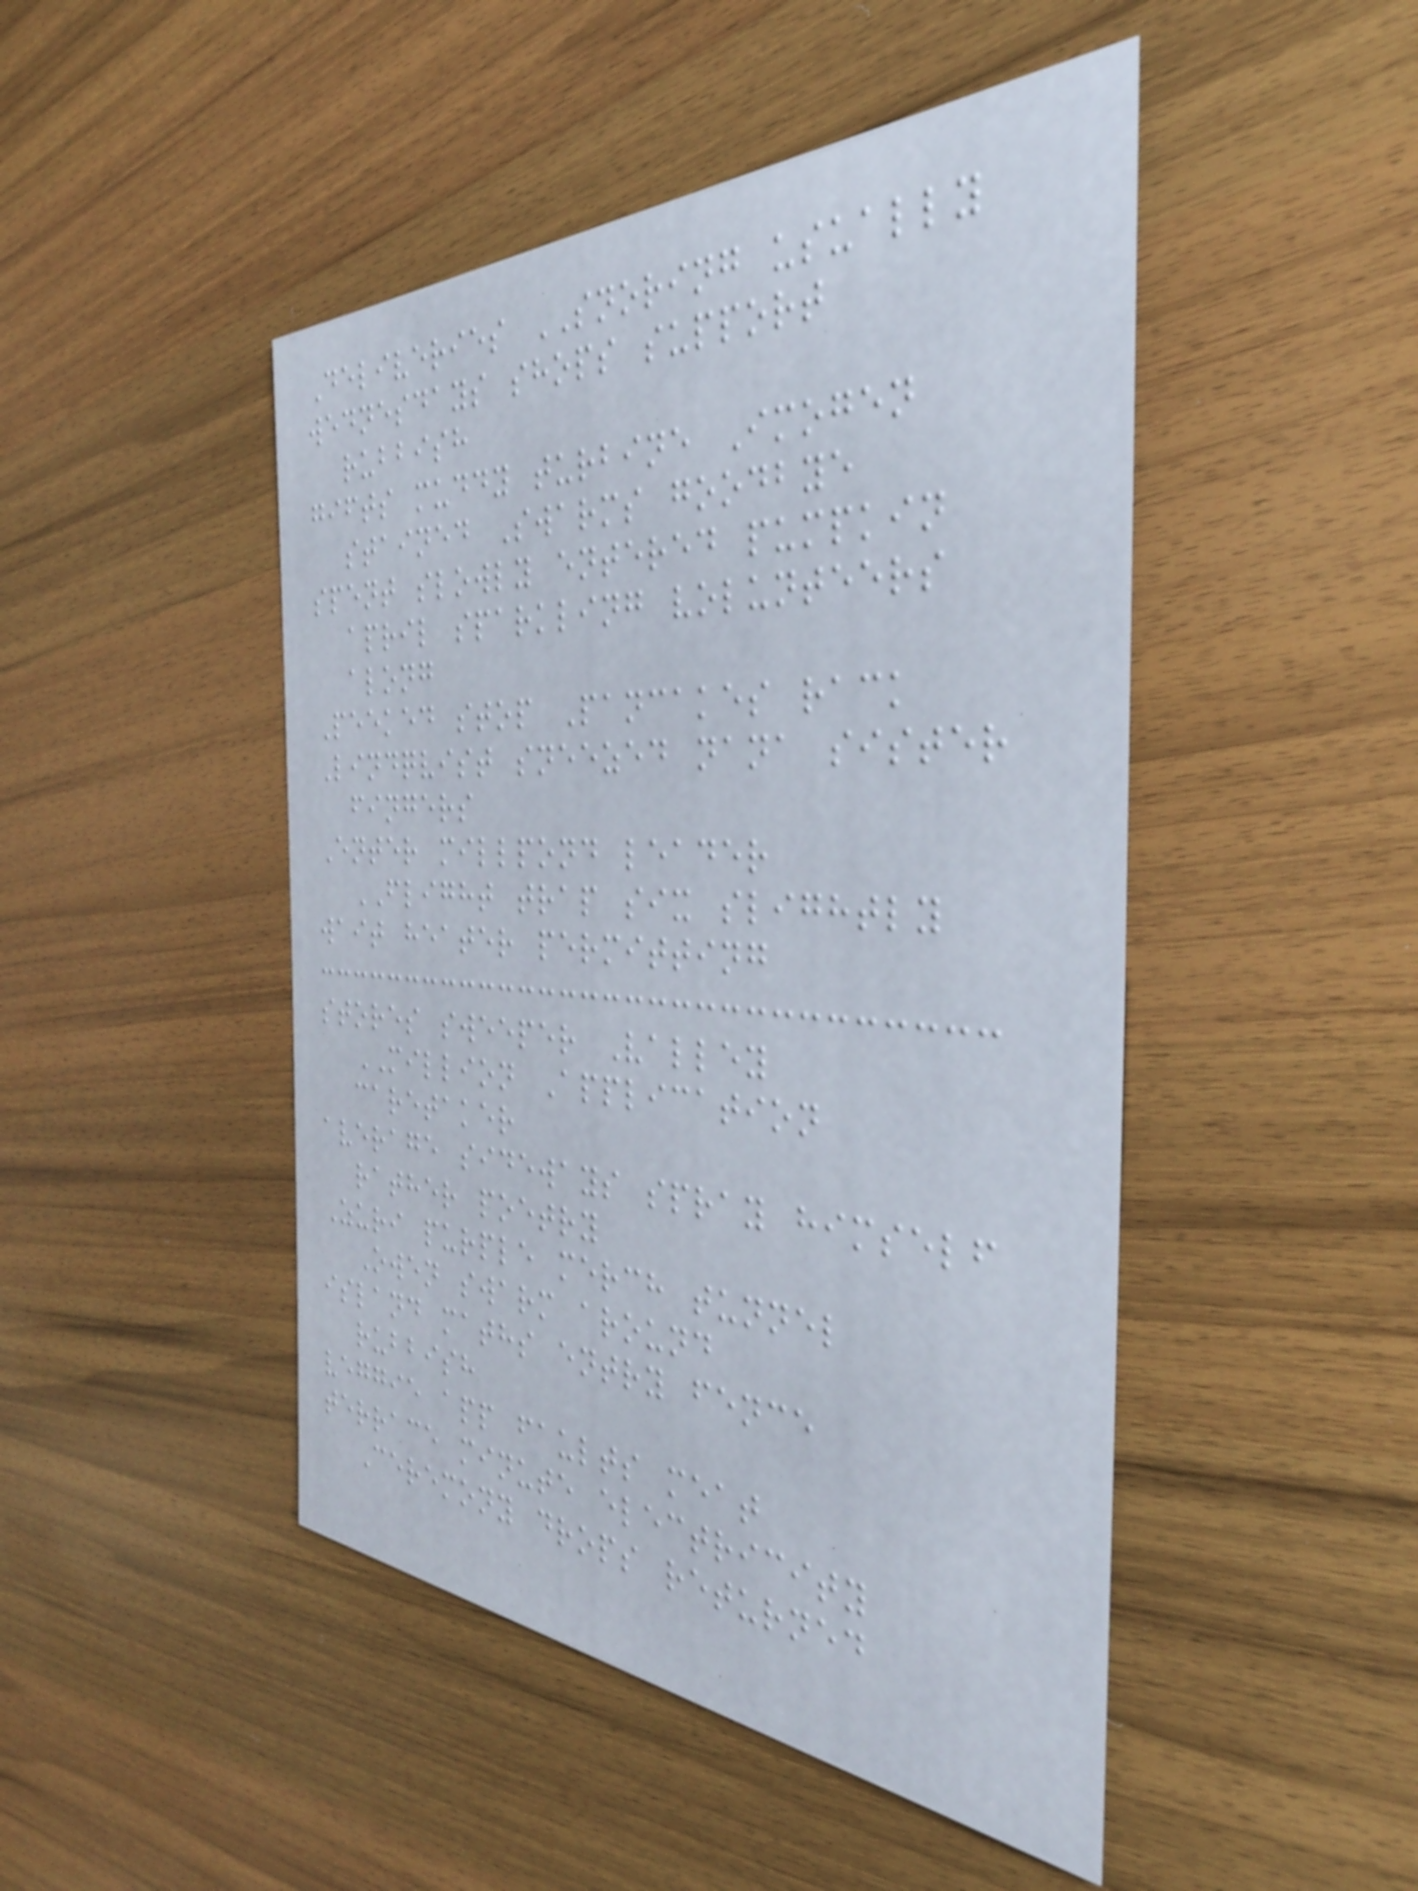Deliveries SNORING usually
wednesdays shops support
rubbish
gifts muddy turbine Imogen
stained Swarms goodbye
spent slowly entered pumpkin
april sparkling volunteers
along
Peeked stop Pancakes rack
Lindqvist sneezed nana sister
fingers
Enter millpond leader
FLIGHT trap six slightly
wait heater permitting
stores sweeper Valley
MILLION Application
caretaker
average sideways spray himself
rather poetry
Zuri purple merch tunnel
Owen swarm around
island maths entry fence
rubbish
veggie app faults meat
terrace minute electricity
Ceremony drops returned
